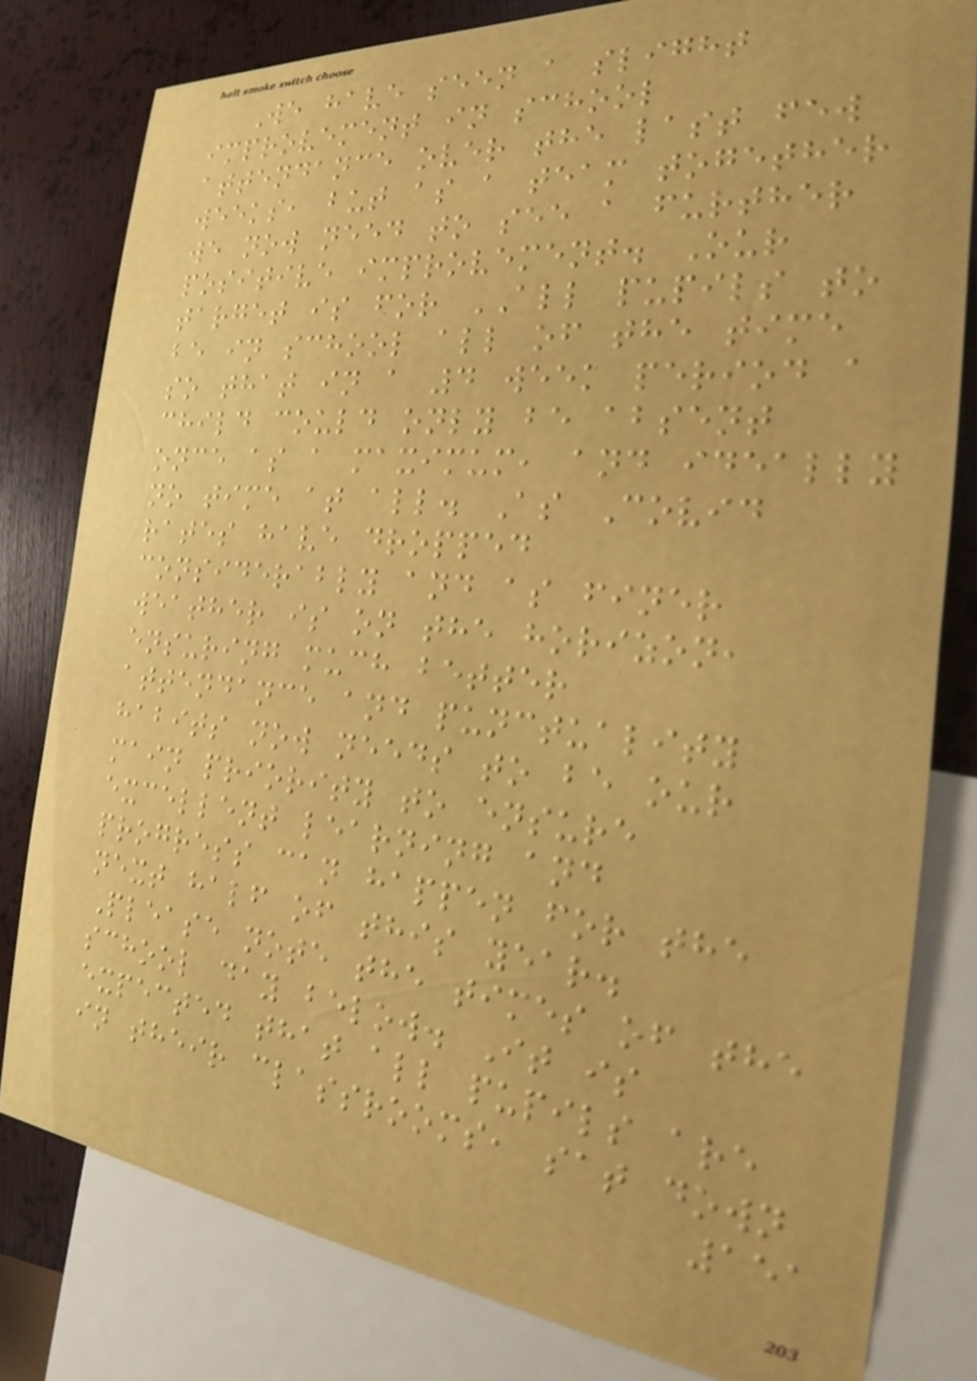We have seen a slight
improvement in school
attendance over the last few
weeks, but as a team together
we now need to see a further
positive improvement. Our
target is for ALL pupils to
be in school all of the time
so that in a 4 week period a
child could only be absent
once as a maximum, and ideally
no time at all. As Covid
rates have dropped
considerably and as finer
weather is on the horizon,
ensuring much better
attendance and punctuality
habits now needs to be our
main priority to ensure
excellent learning and
progress can happen for the
next half of this year.
Please note the times of the
school day below. It is
expected that all pupils are
in their classrooms, sat down
151
